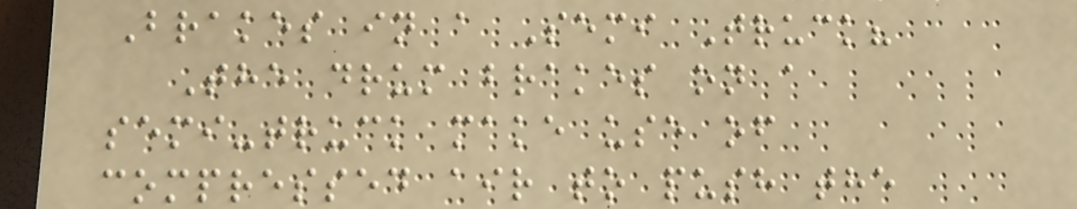Brakes in a Semi Truck?
The drum brakes on a
semi-truck make use of
compressed air to push the
